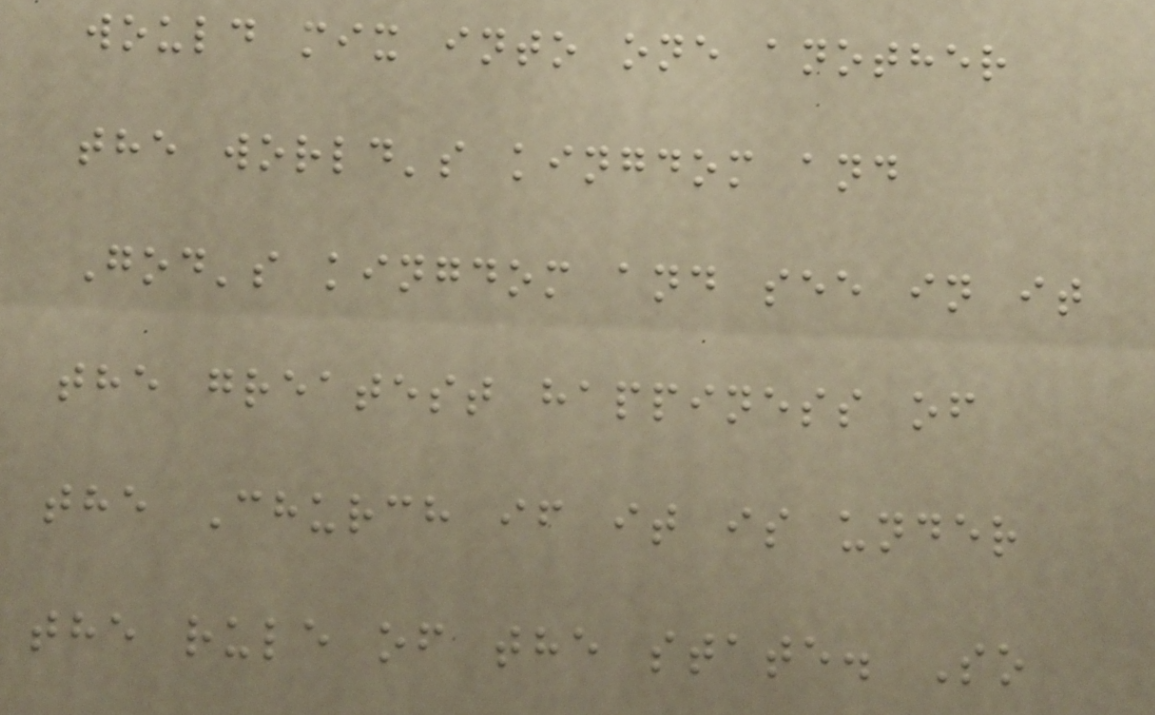would mix into one another
the world's kingdom and
God's kingdom and see in it
the greatest happiness of
the Church if it is under
the rule of the state. So
